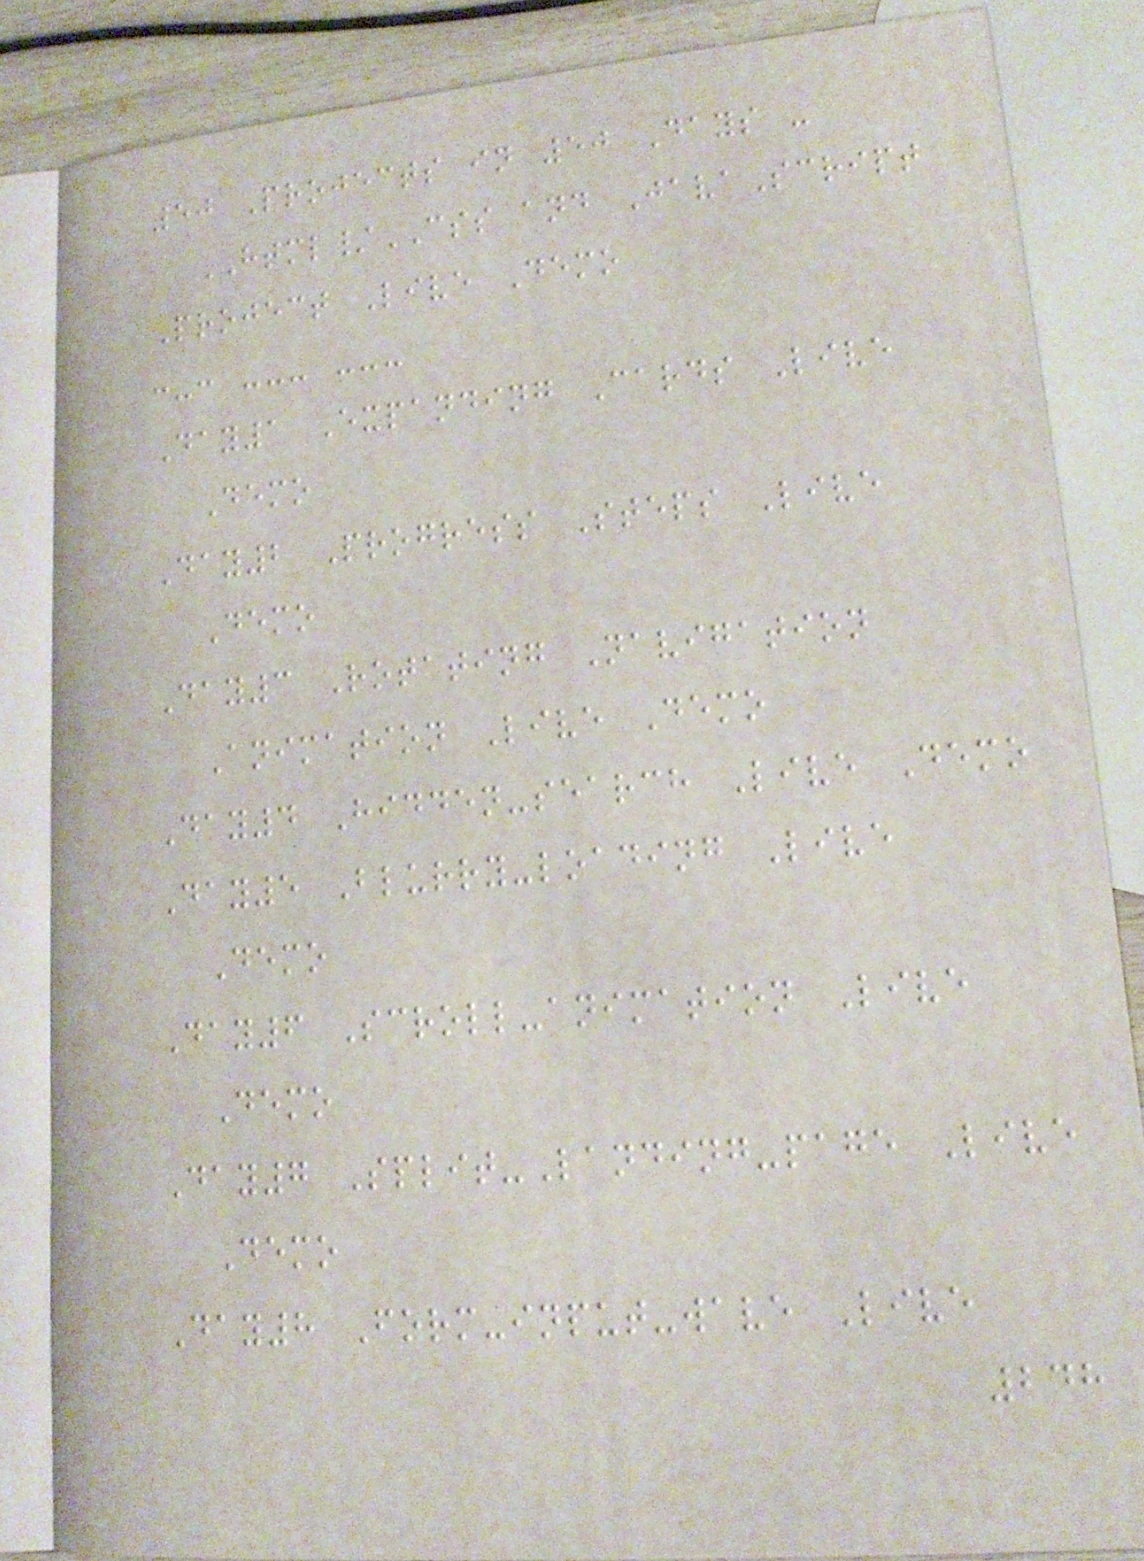50 Projects in 50 Days -
HTML/CSS and JavaScript
Project Live Demo
:-: --- ---
Day1 Expanding Cards Live
Demo
Day2 Progress Steps Live
Demo
Day3 Rotating Navigation
Animation Live Demo
Day4 Hidden-search Live Demo
Day5 Blurry-loading Live
Demo
Day6 Scroll-animation Live
Demo
Day7 Split-Landing-page Live
Demo
Day8 Form-input-wave Live
248
